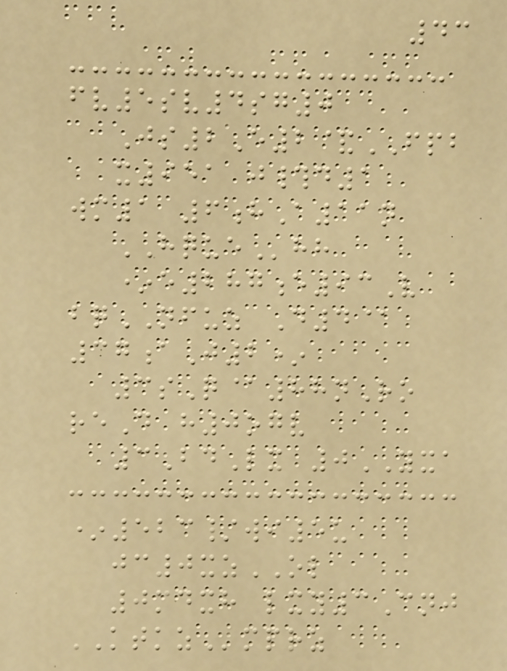43
fv5sv4sg0
Js2E2&FPB
x951 j#d1
wm1 6hA11n
HQUEhh
*e287e93V
bqNFUZ D4@
37aJ2*
3sQ@88nRo
reD h0ogv
3BdLx 0YXA
*523/wi5u
jc0xzOL
0mdxh lxy3Cnj
KTKZmprz
